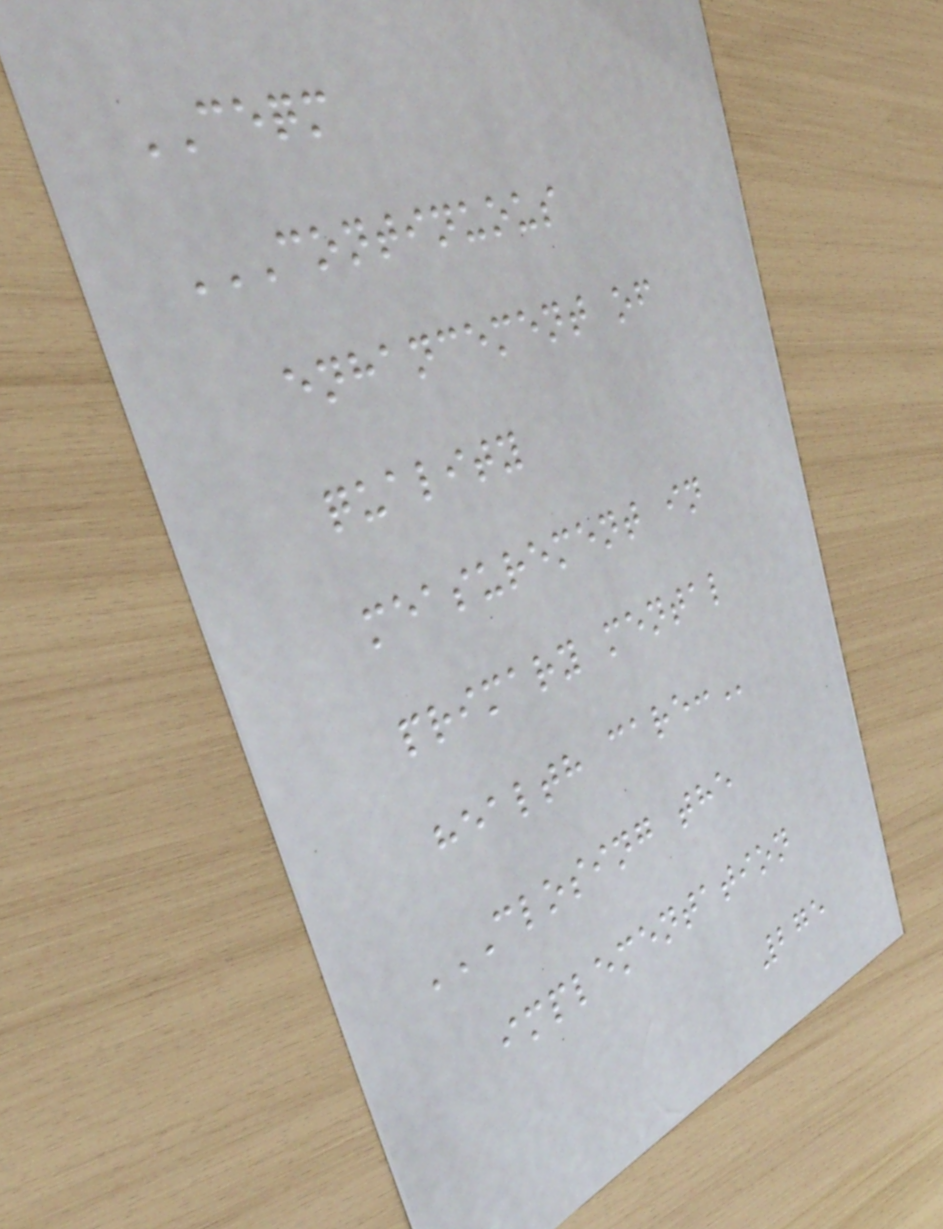CEQM
CONTINUOUS
ENHANCEMENT OF
QUALITY
MEASUREMENT IN
PRIMARY MENTAL
HEALTH CARE:
CLOSING THE
IMPLEMENTATION
275
